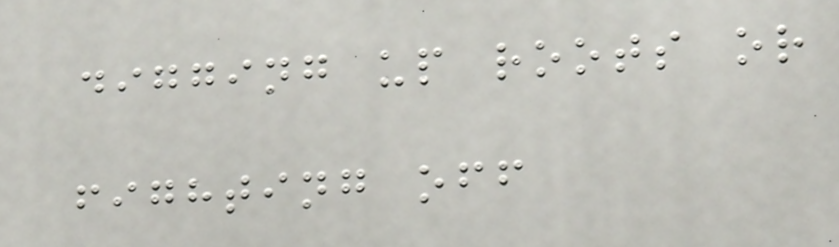digging up roots or
fighting off
